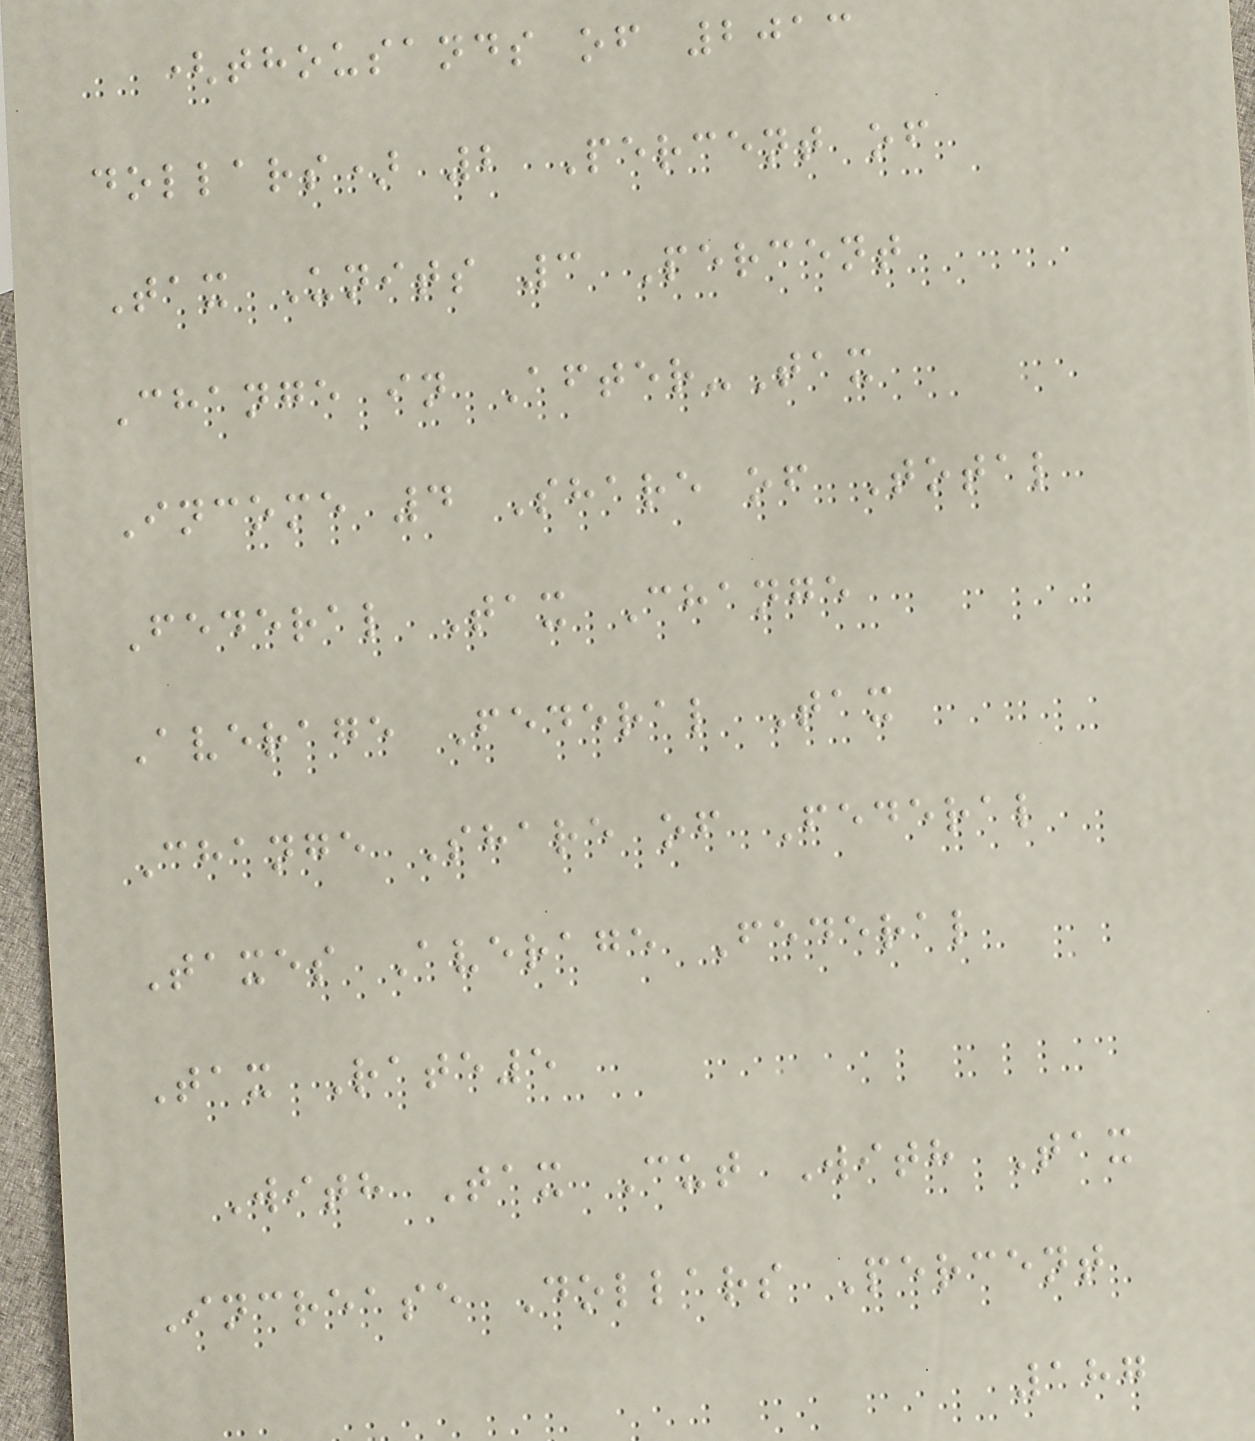(thousands of 2013
dollars) 2 Percent of
Tax Units 3 Percent
Change in After-Tax
Income 4 Share of Total
Federal Tax Change
Average Federal Tax
Change Share of Federal
Taxes Average Federal
Tax Rate5
With Tax Cut With Tax
Increase Dollars Percent
187
